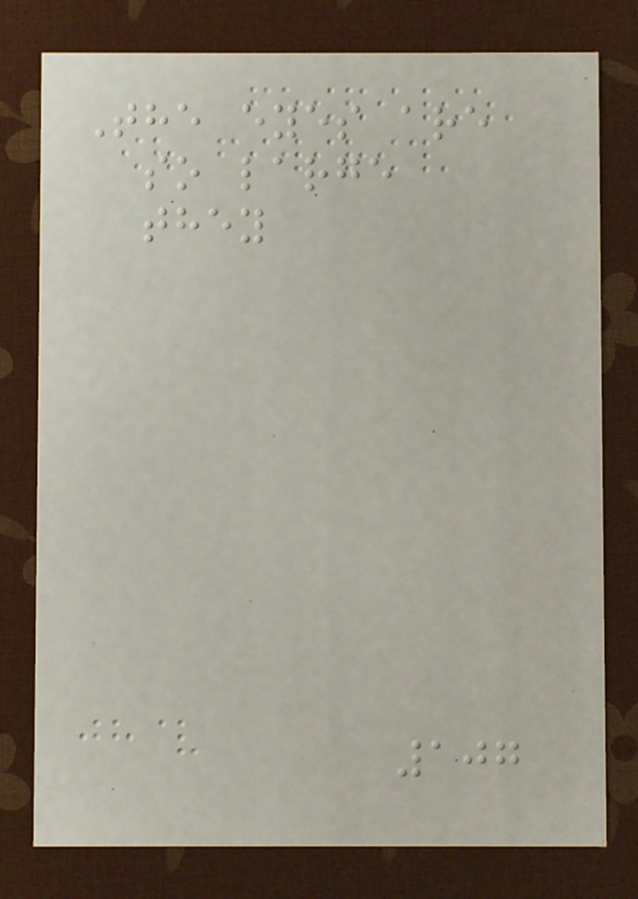The eyes are
so large
they
107
